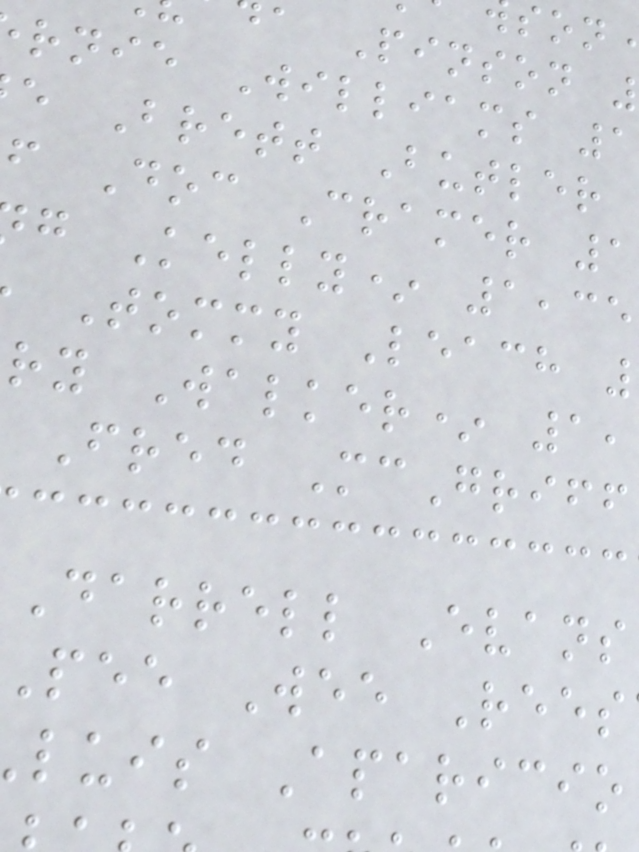a Pinson
rnie Williams 1
e Brett Butler
f Doc Cramer 1
g Kelly* 1,35
Tommy Leach
ry Walker* 1,
Fred McGriff
Darrell Evans
pee Wee Rees
luis Aparicio
